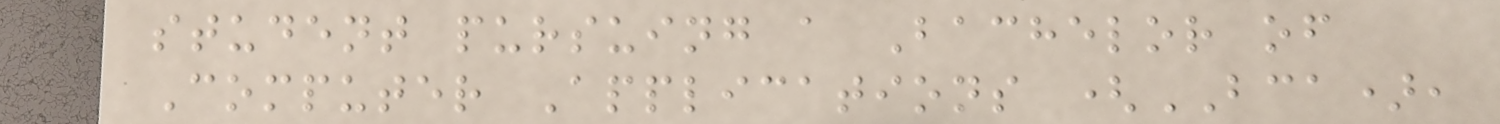student pursuing a Bachelor of
Computer Applications (BCA),
